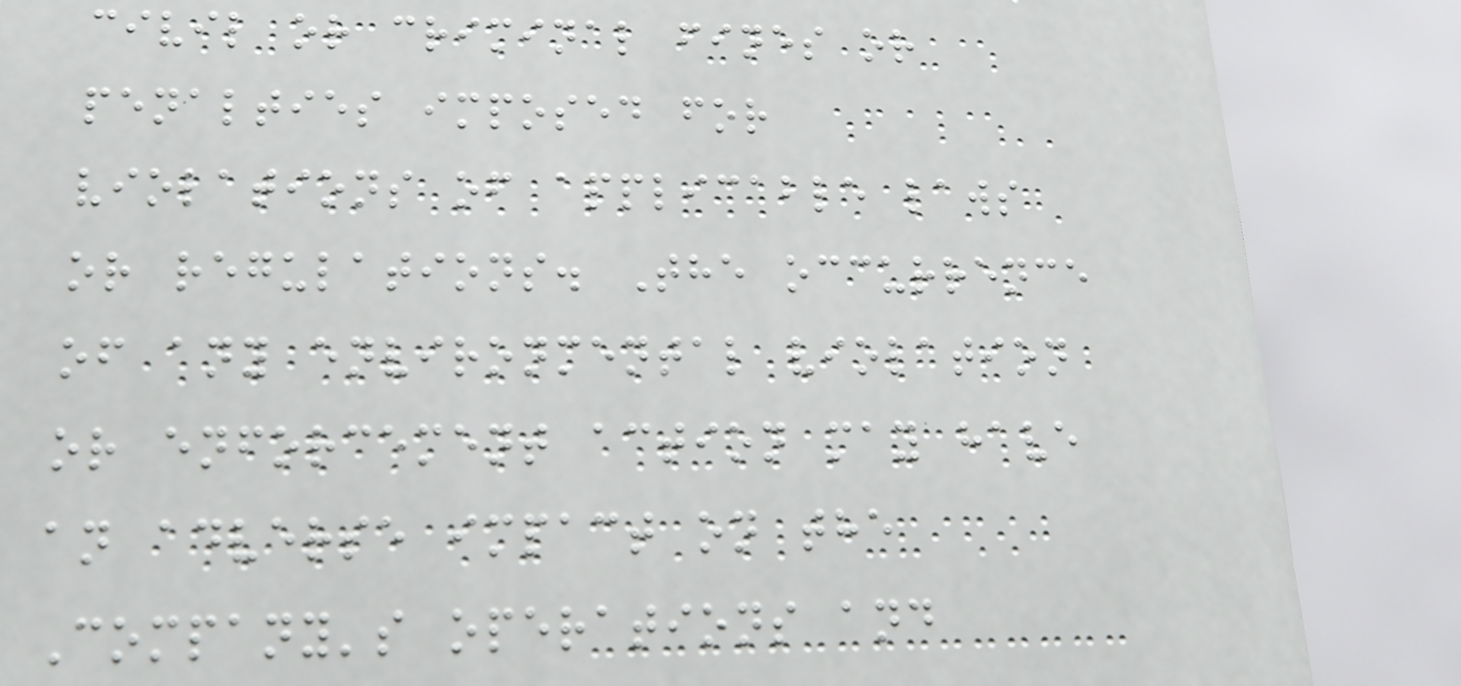civil or criminal fines or
penalties imposed for
violations of applicable laws
or regulations. The occurrence
of any environmental violation
or enforcement action may have
an adverse impact on the
Company's operations and
